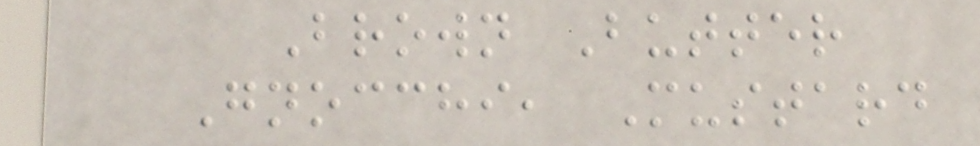Brown Butter
Gnocchi, Mustard
